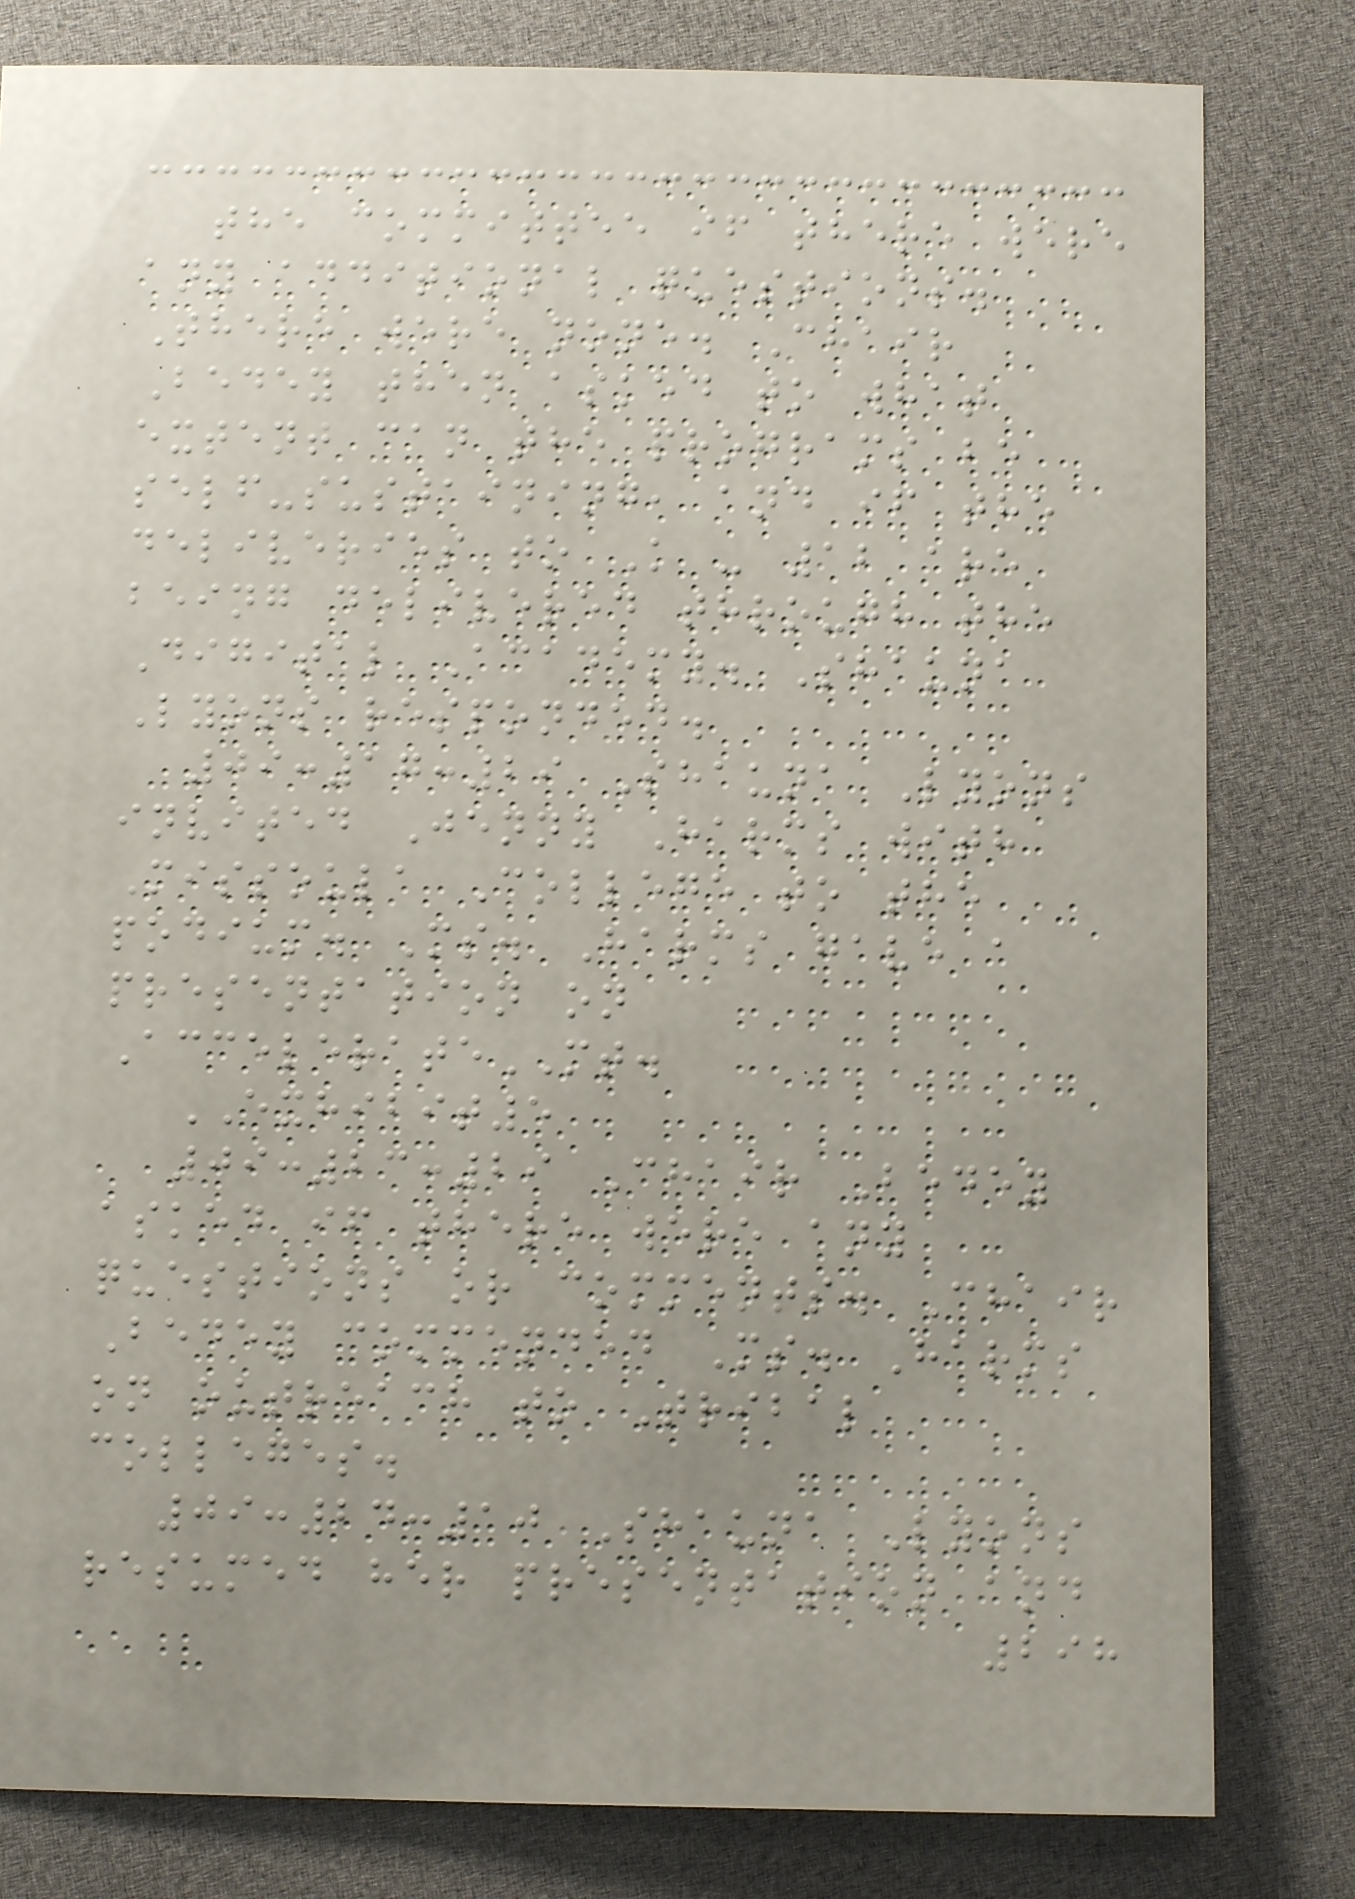the committee if there were
any additional questions.
There were none. Chair
Bedey then asked to what
extent can the programs be
self-sustaining, and if the
deliveries to K - 12 are
being delivered through the
Digital Academy. Shauna
Lyons responded.
09:17:29 Shauna Lyons
invited Jenny Harms with
Missoula College to the
podium. Ms. Harms gave a
presentation on
AccelerateMT.
EXHIBIT5
09:23:29 Chair Bedey
asked if there were any
questions or comments. Chair
Bedey commended Ms. Harms
on outreach to Tribal
colleges.
09:24:10 Shauna Lyons
resumed her presentation and
298
